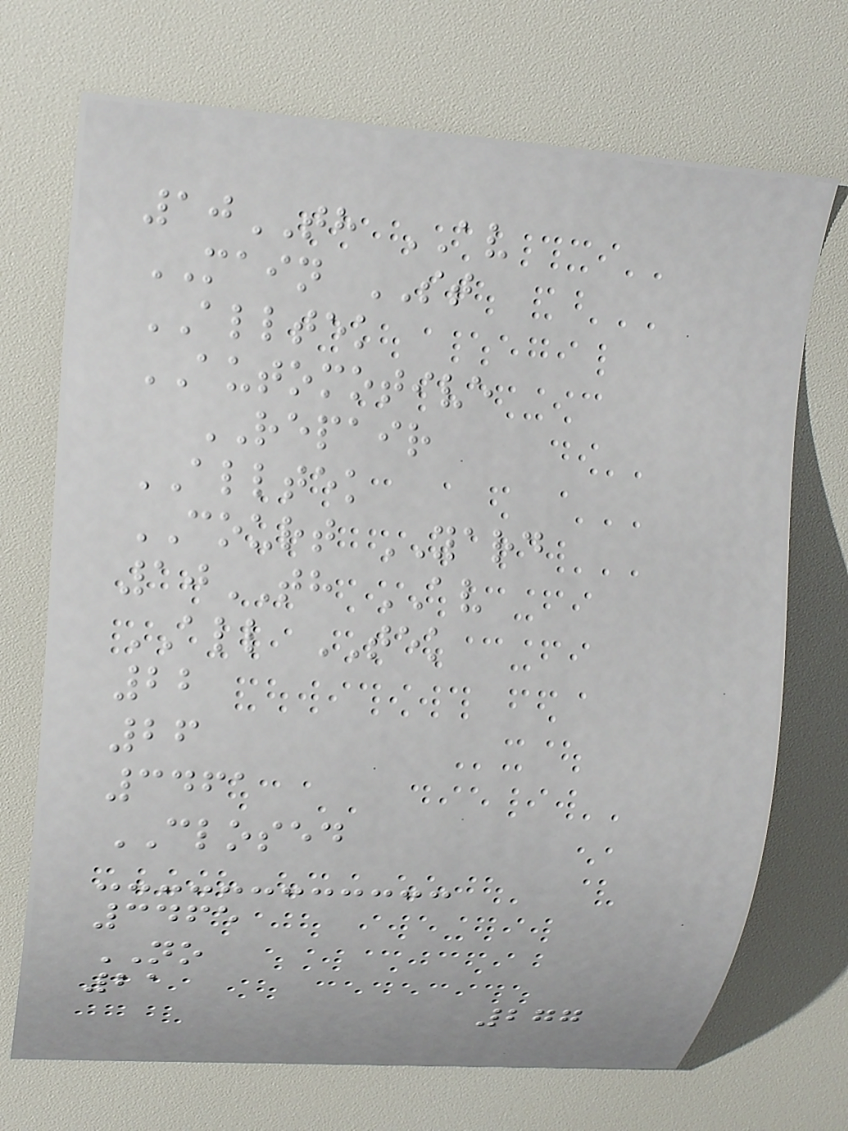10TH AV
MAIN ST
ALLTEK
AUTOMOTIVE
REPAIR
ALLTEK
COURT YARD
10TH AV
ALL TEK
22
26
3461
CLOSED
3465
NO
21
277
